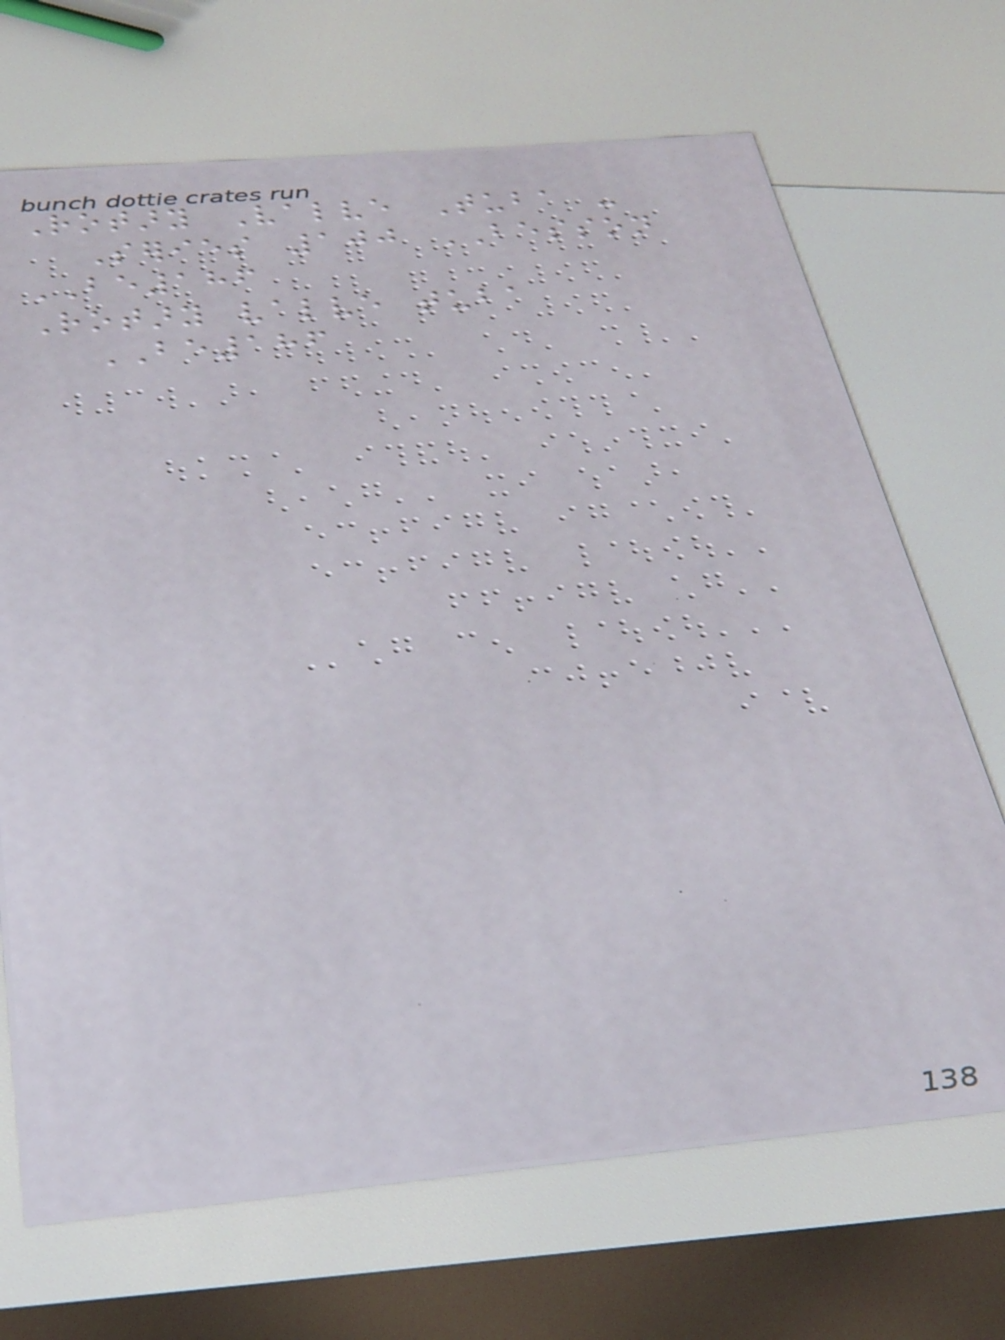Rotary Valve Tuba -
Series 100 BESSON
BE186
Rotary valve tuba
BE186
